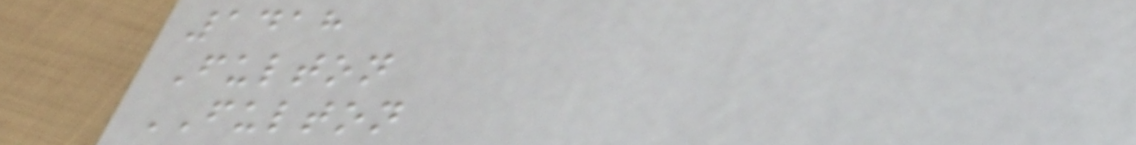1418
Fulton
FULTON
